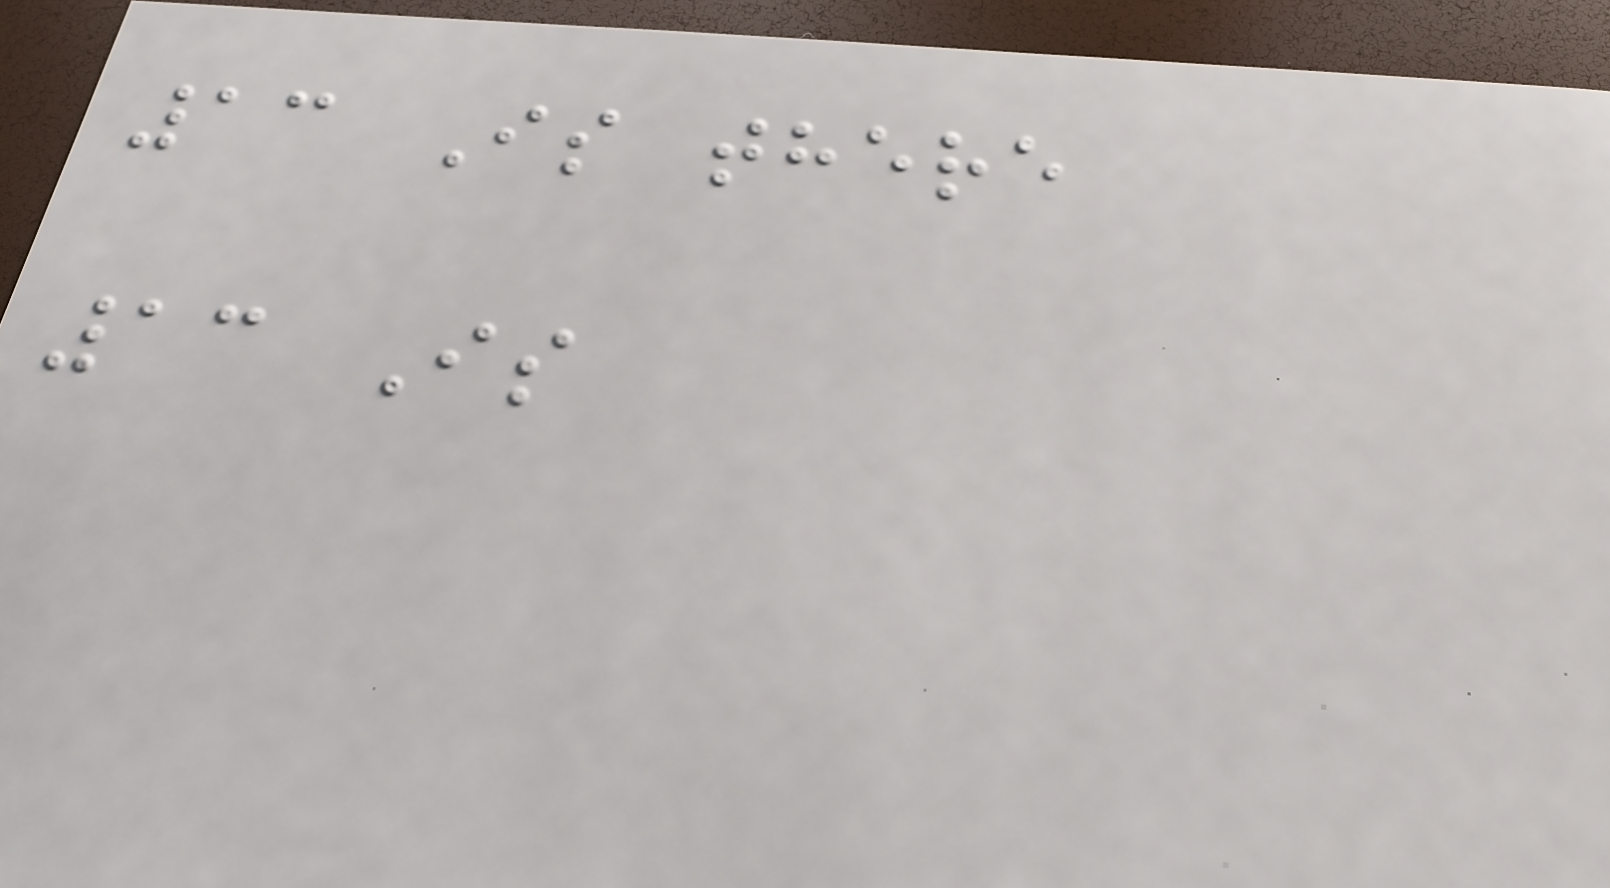13 Is there
13 Is
